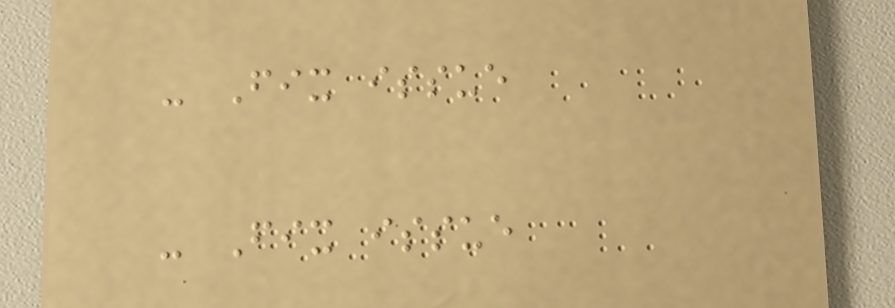- Fix issue
- Fix issue
